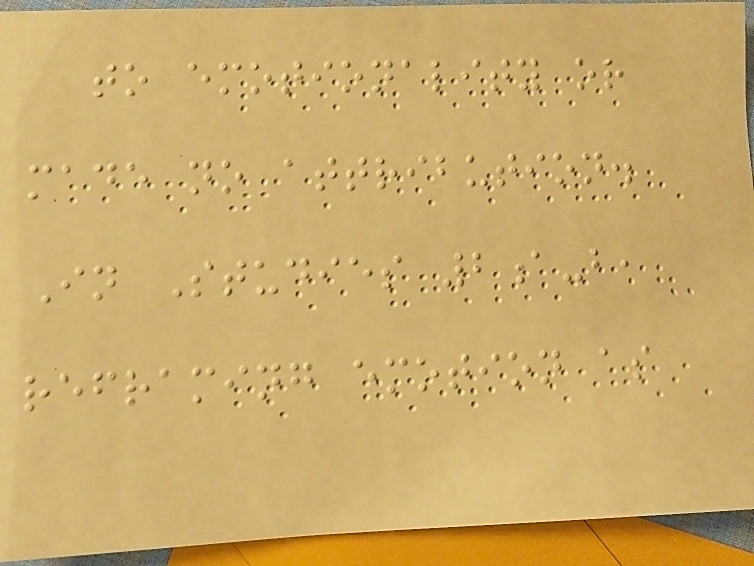to emotionality or
made no attribution.
In Studies 2a-b,
reframing emotion as
